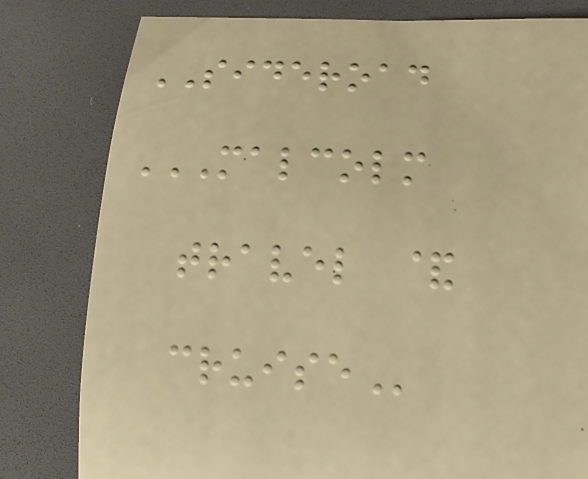SIDEROAD
MALCOLM
TRAVEL &
CRUISE
